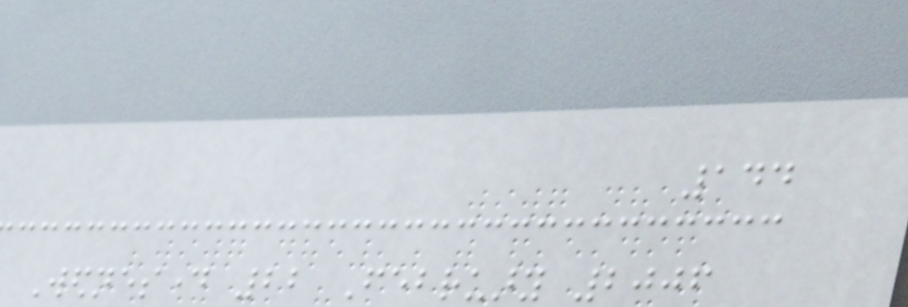144
Wednesday 22 February 2006
